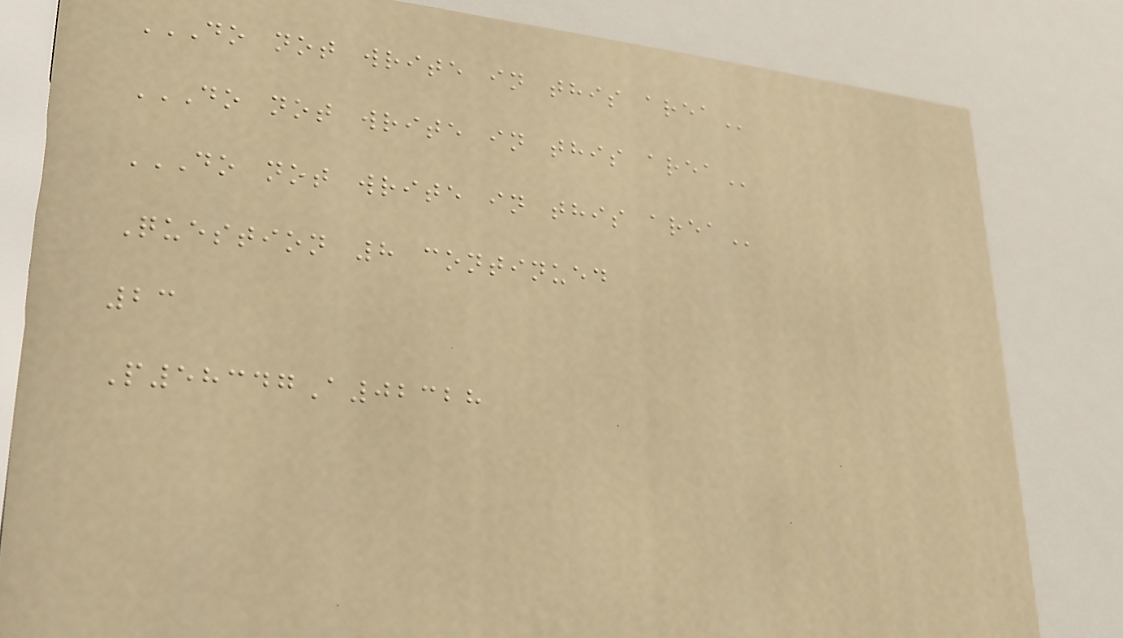DO NOT WRITE IN THIS AREA
DO NOT WRITE IN THIS AREA
DO NOT WRITE IN THIS AREA
Question 8 continued
23
P58347A02328
